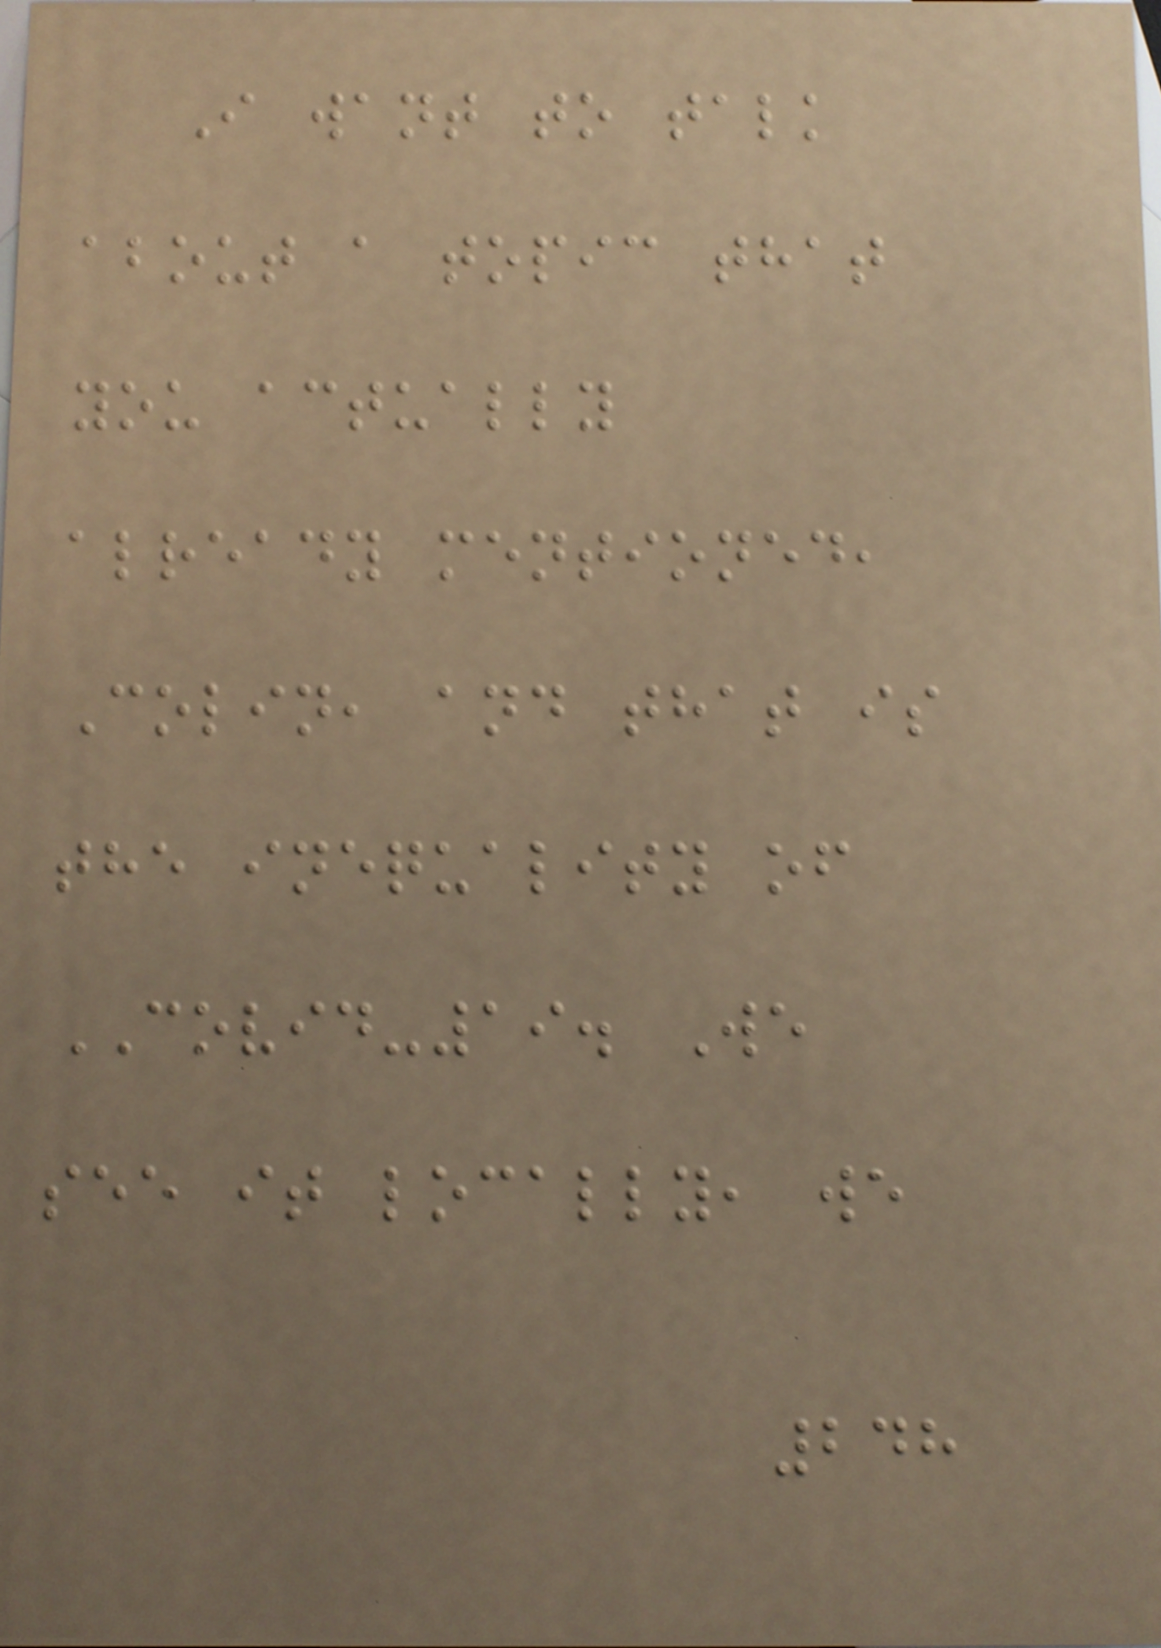I want to talk
about a topic that
you actually
already mentioned,
Colin, and that is
the inequality of
COVID-19. We
see it locally, we
248
